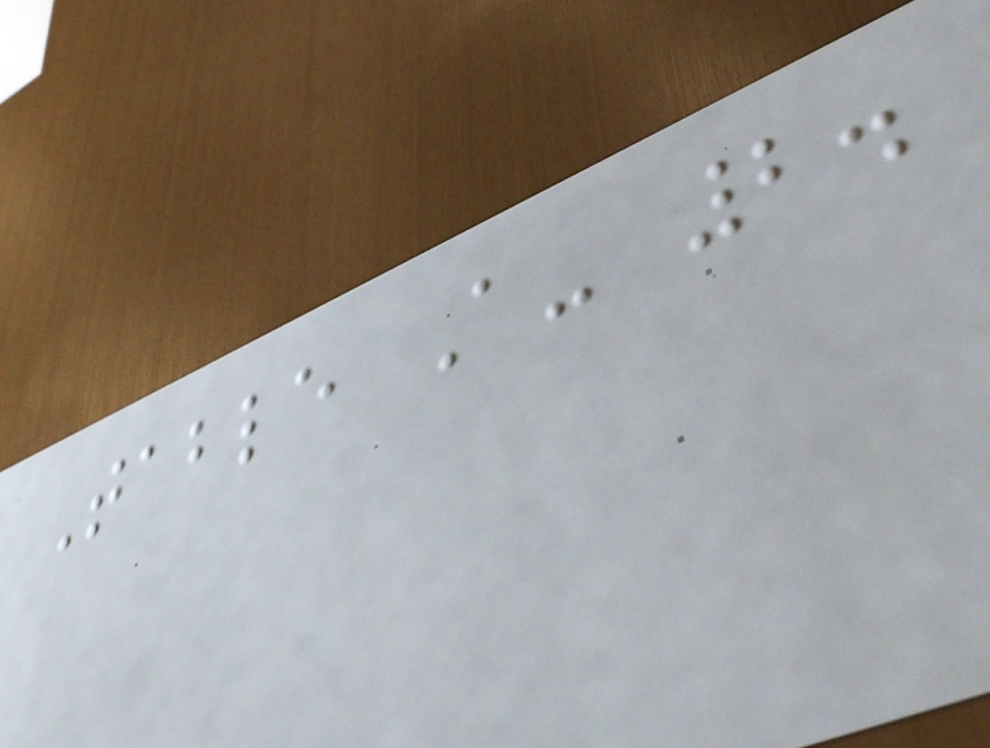Table A- 2.
